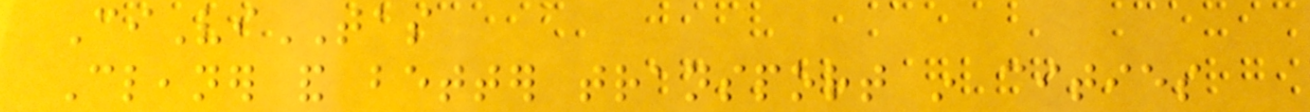CiViTAS
Cleaner and better transport in cities
